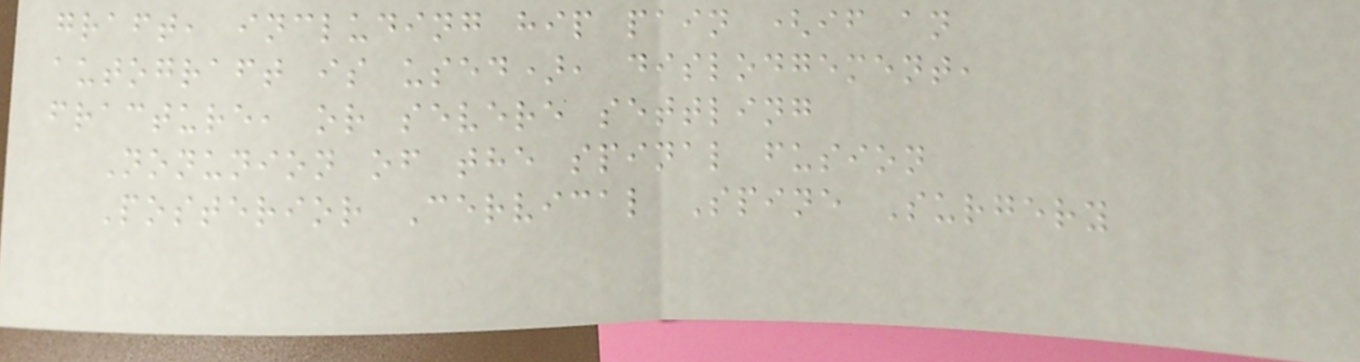graft, including hip pain (if an
autograft is used), dislodgement,
fracture, or severe settling
Nonunion of the spinal fusion
Posterior Cervical Spine Surgery
